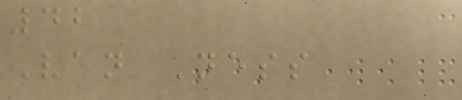42
Van Ness
